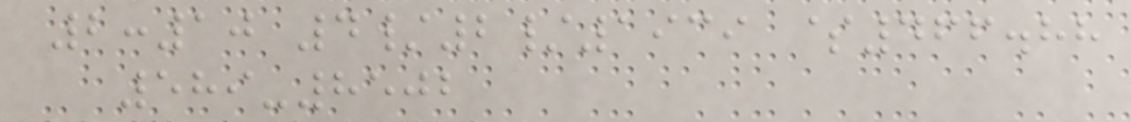2:10 4/2/1939 $466.88
589-8502
